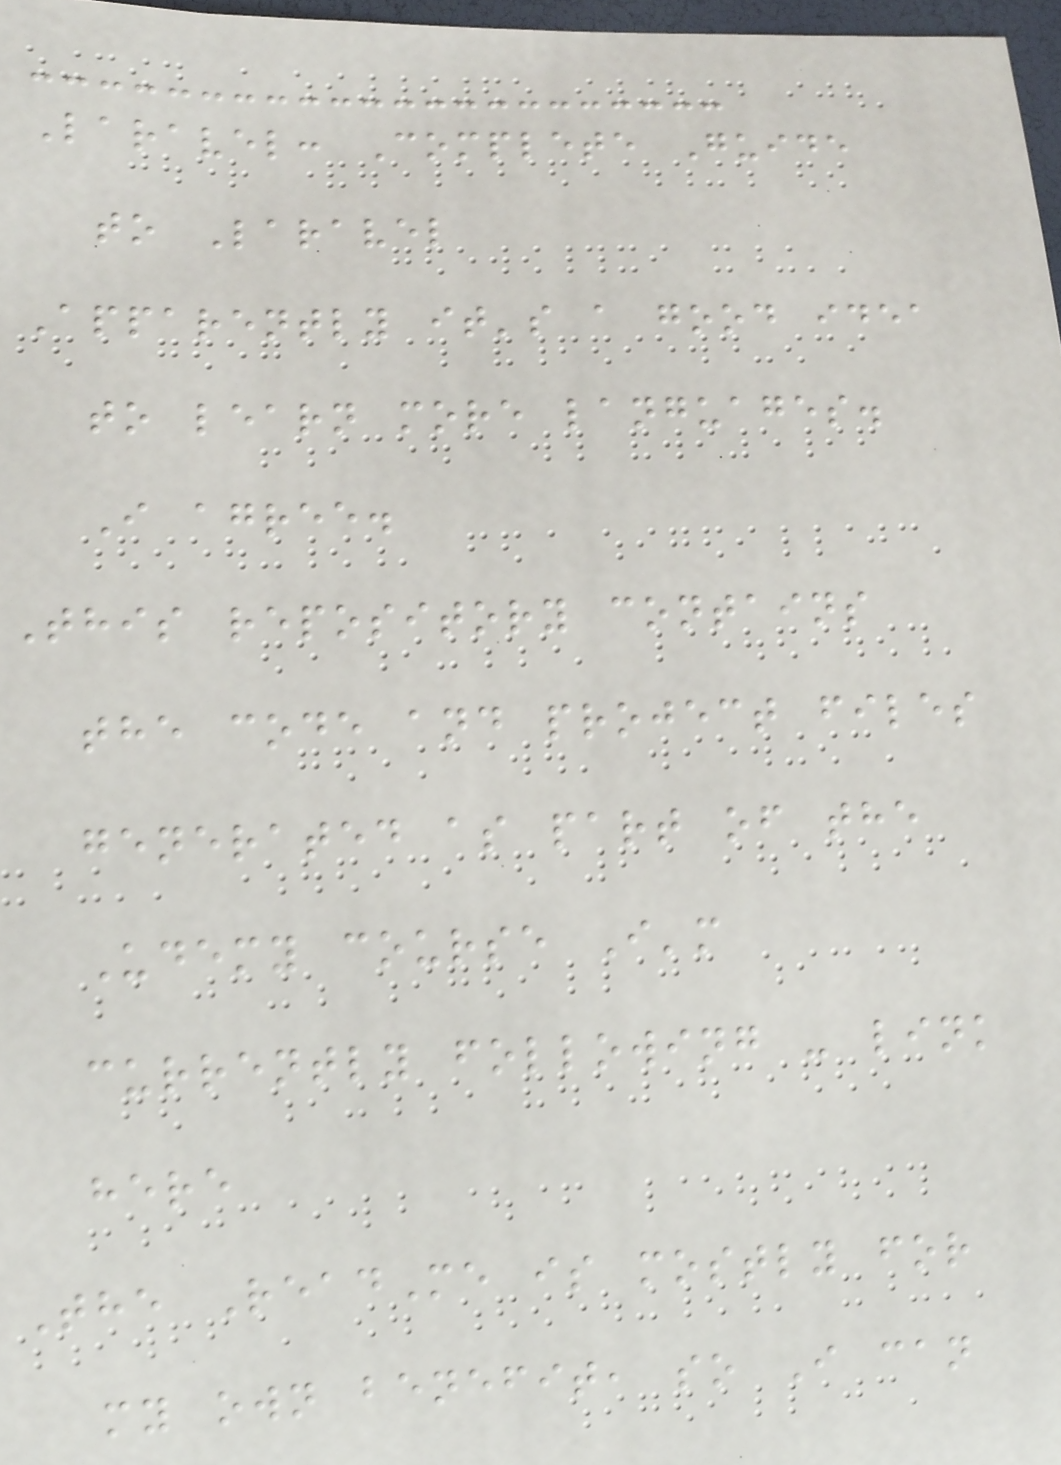Laravel: Complete Guide
to Laravel
Apparently it's a good idea
to learn more languages.
I agree.
This repository contains
the code and project files
generated as part of the
Udemy course I'm
currently following - link
here
The ReadMe is mostly for
my own benefit, so I can
